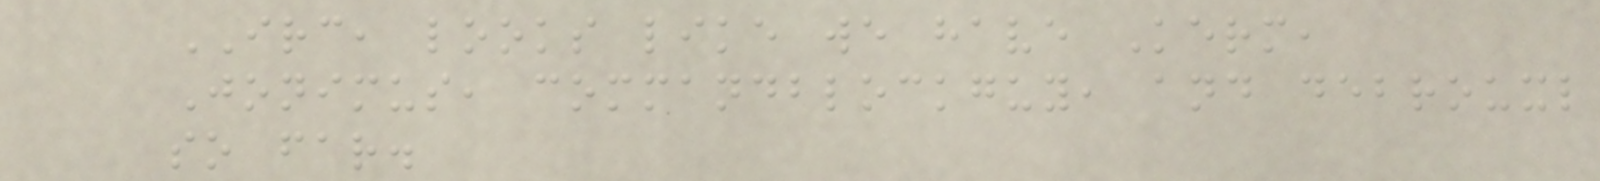IRC, looks like we have Kerm,
Jonimus, commandblockguy, and debrouxl
so far.
